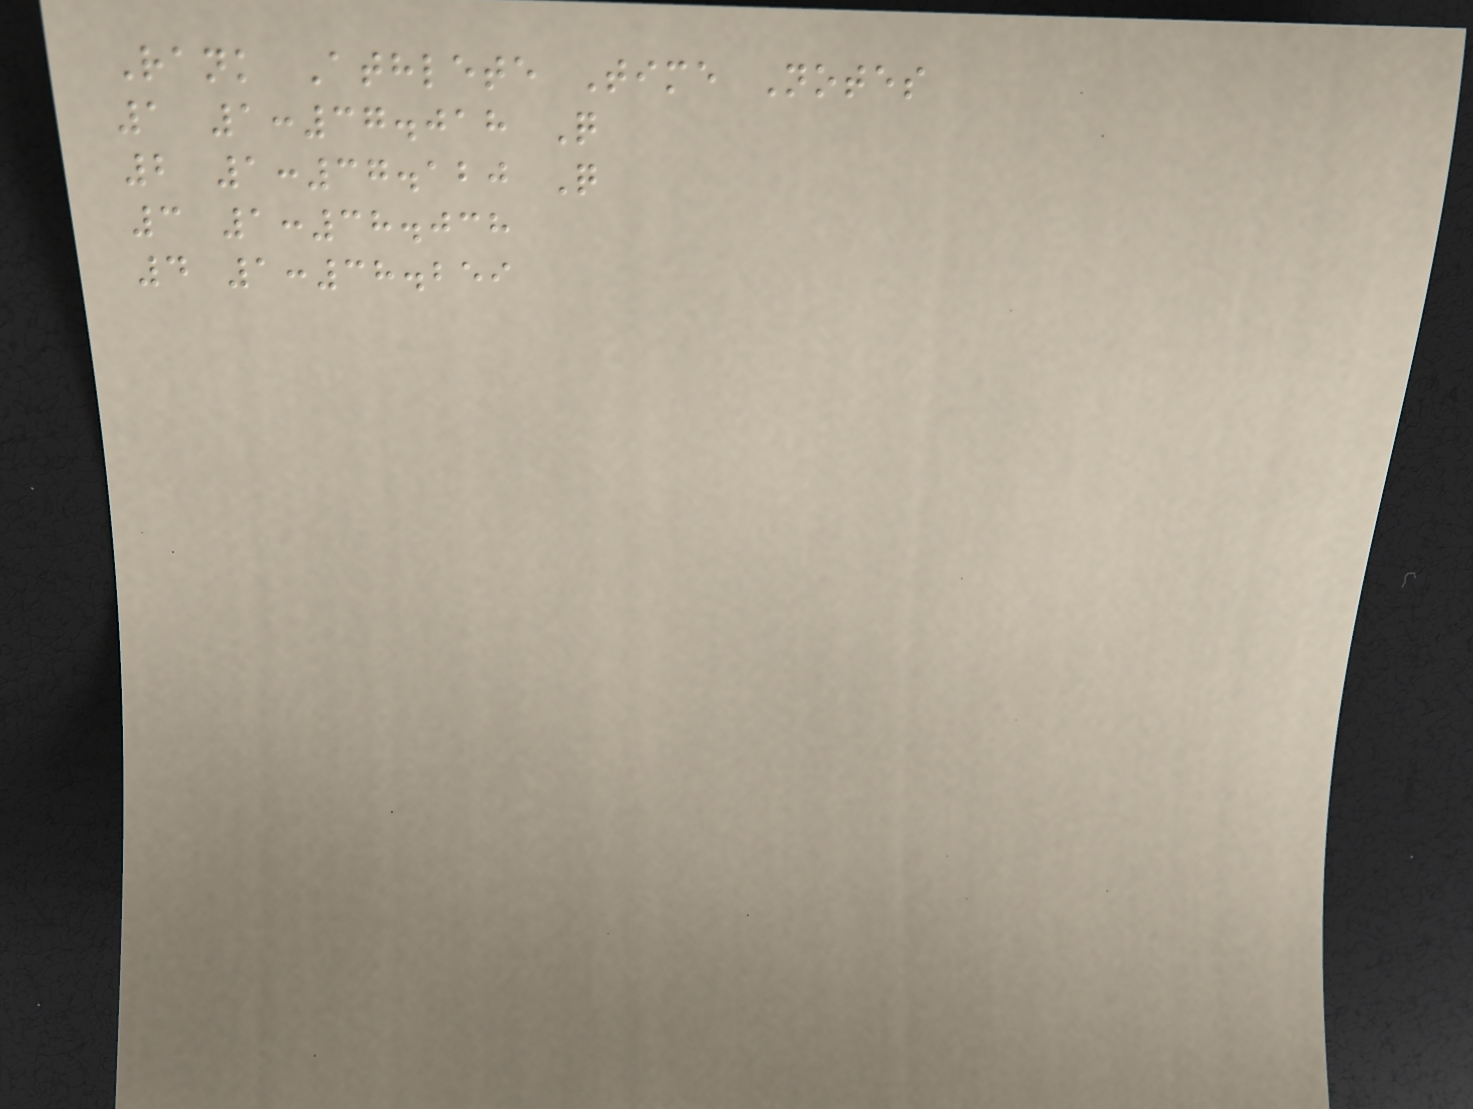Rank Athlete Time Notes
1 1:37.018 Q
2 1:37.120 Q
3 1:38.038
4 1:38.259
